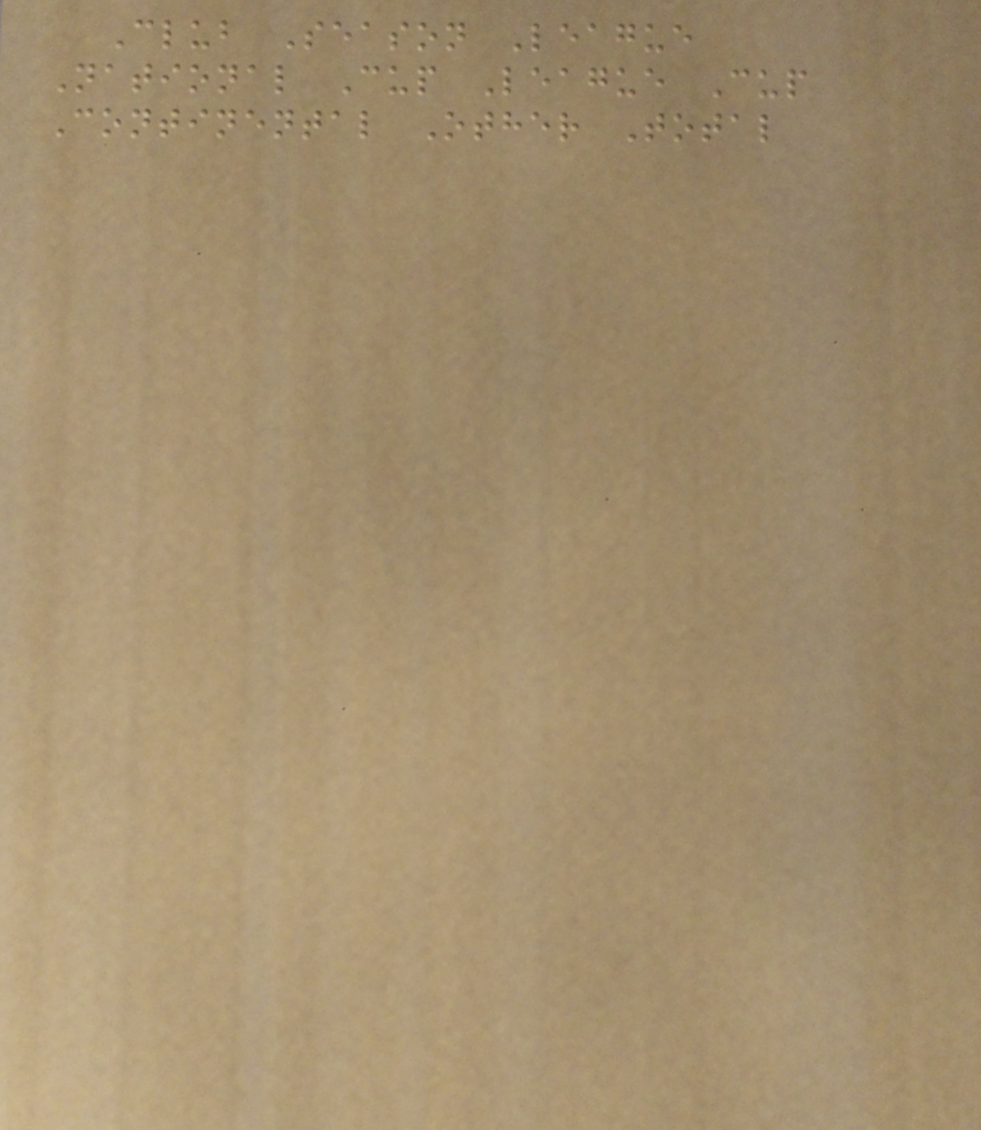Club Season League
National Cup League Cup
Continental Other Total
